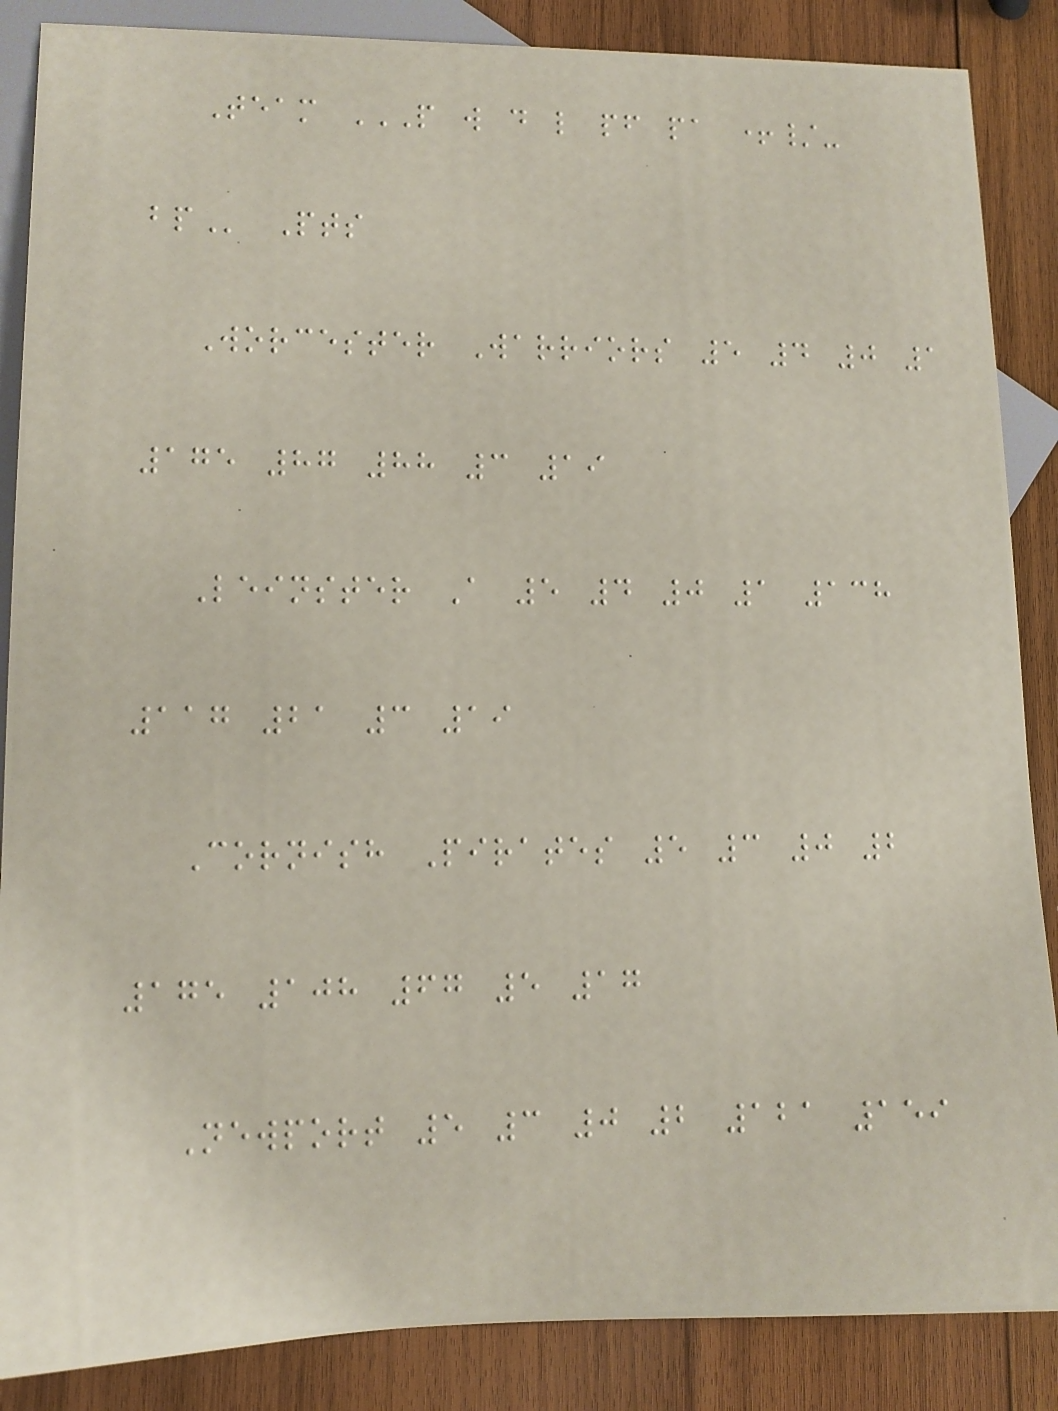Team P W D L PF PA +/-
BP Pts
Worcester Warriors 5 4 0 1
175 87 88 3 19
Leinster A 5 4 0 1 138
117 21 3 19
Cornish Pirates 5 3 0 2
175 108 67 5 17
Newport 5 3 0 2 121 159
